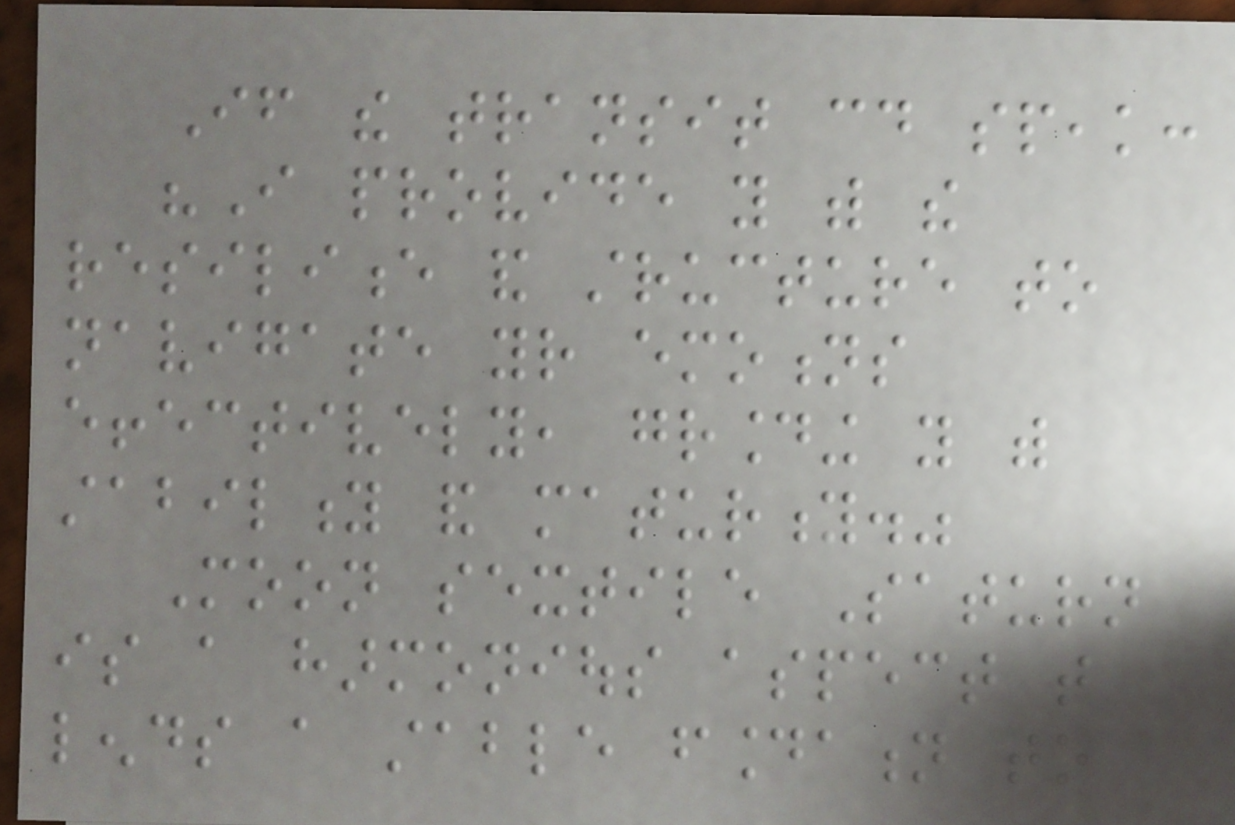If the transit could speak:
"I provide you with the
resilience and structure to
navigate your emotions
effectively, grounding you with
stability and maturity."
Moon sextile Saturn
is a harmonious aspect that
lends a stable foundation to
